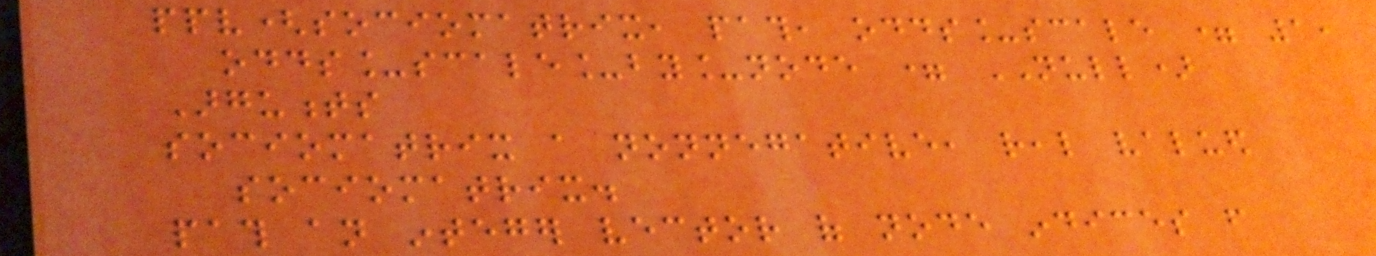ppv(sociomatrix, path, odds_scale = 1,
odds_scale_by_node = NULL)
Arguments
sociomatrix a nonnegative, real valued
sociomatrix.
path an integer vector of node indices from
